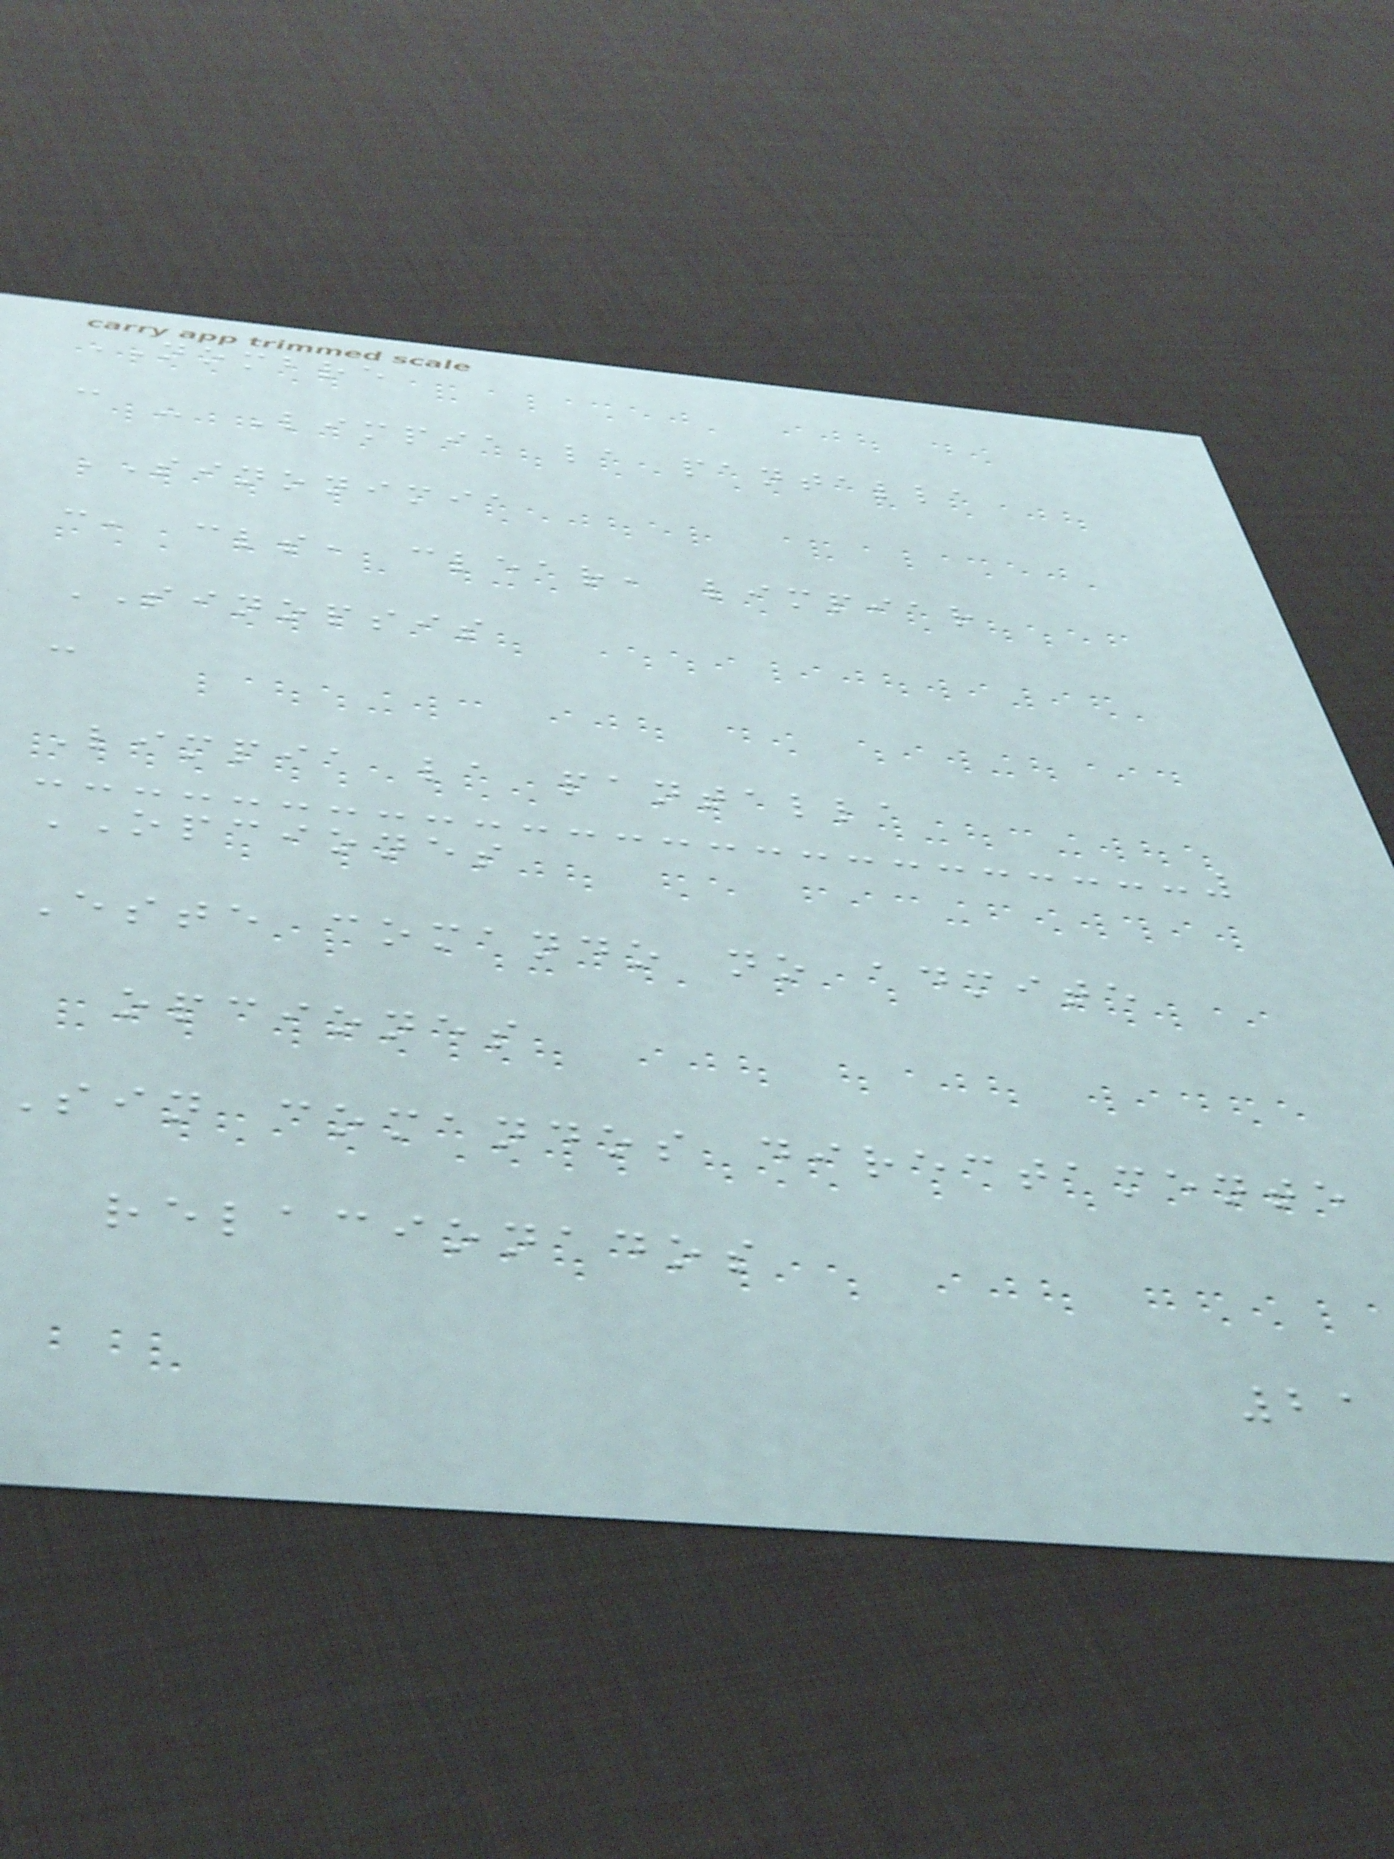NOMBRE
c - Limpia la pantalla
SINONIMIA
c, cls, clear, limpiar
SINOPSIS
c
Limpia la pantalla
OPCIONES
Este comando no admite
opciones
sin comandos directamente
relacionados
